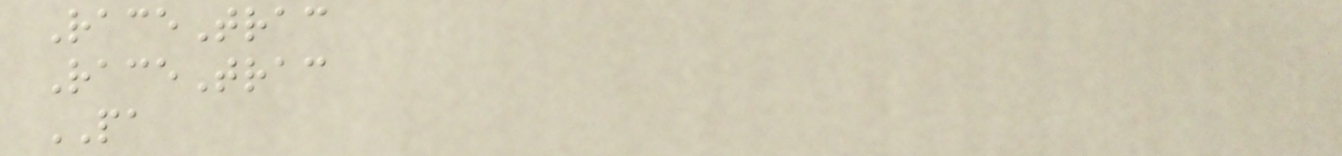RaceTrac
RaceTrac
PA
